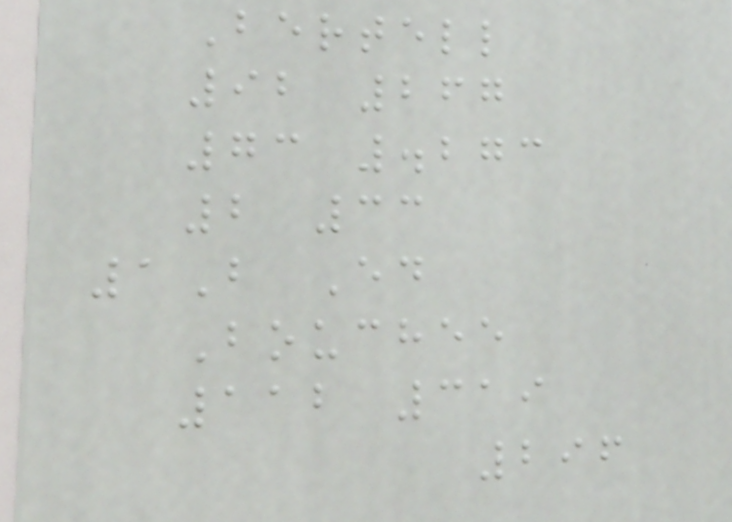Bertell
92 267
73 .273
2 33
1B Ed
Bouchee
112 319
296
